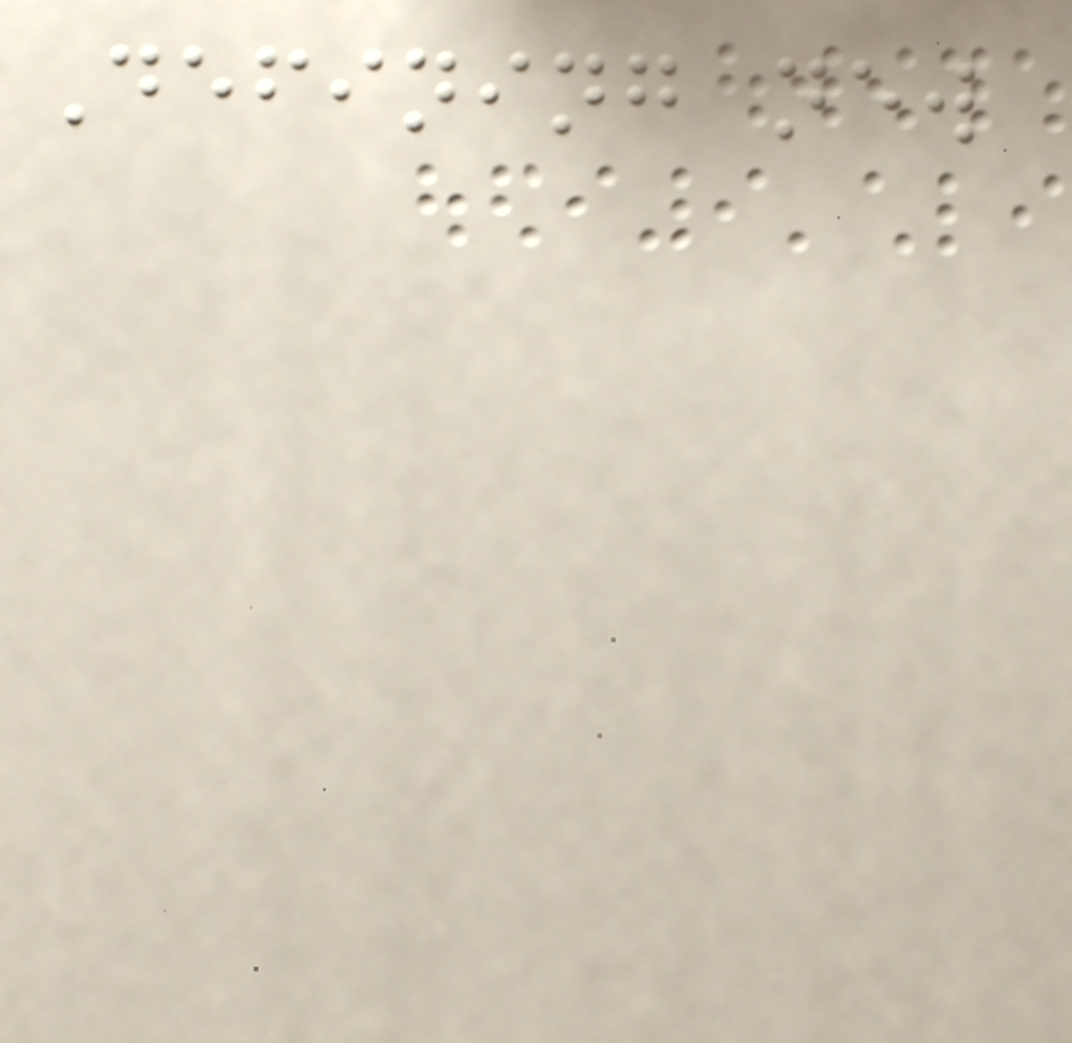Defining new
